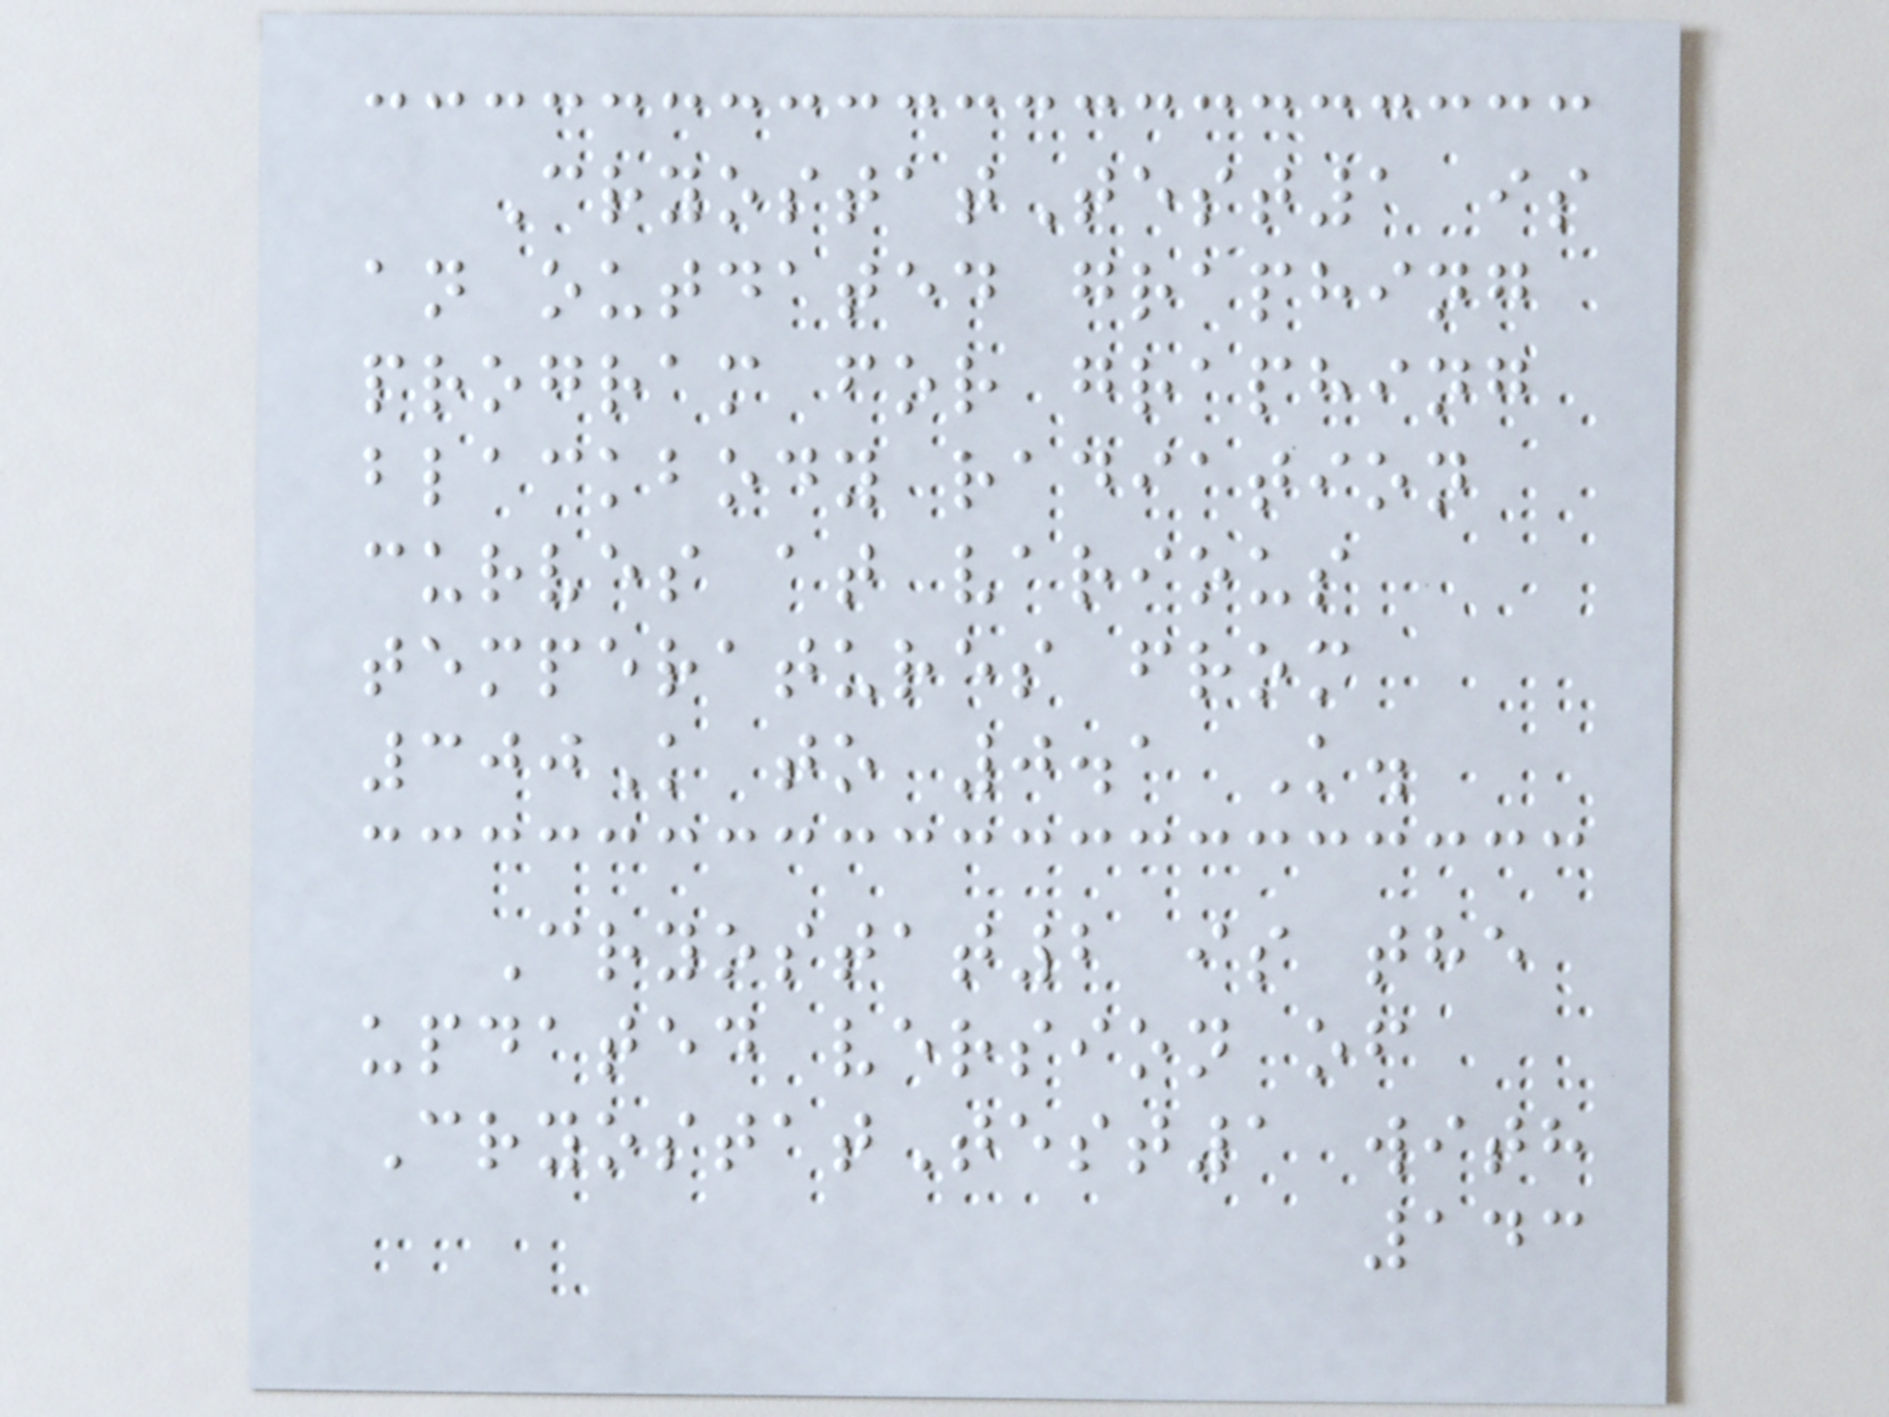CryostatTest1 is
an outdated graphing
program for graphing
blackbody radiation
curves at various
temperatures from
300K to 0.1 K.
Cryostat2 is the
updated version of
CryostatTest1 with
143
